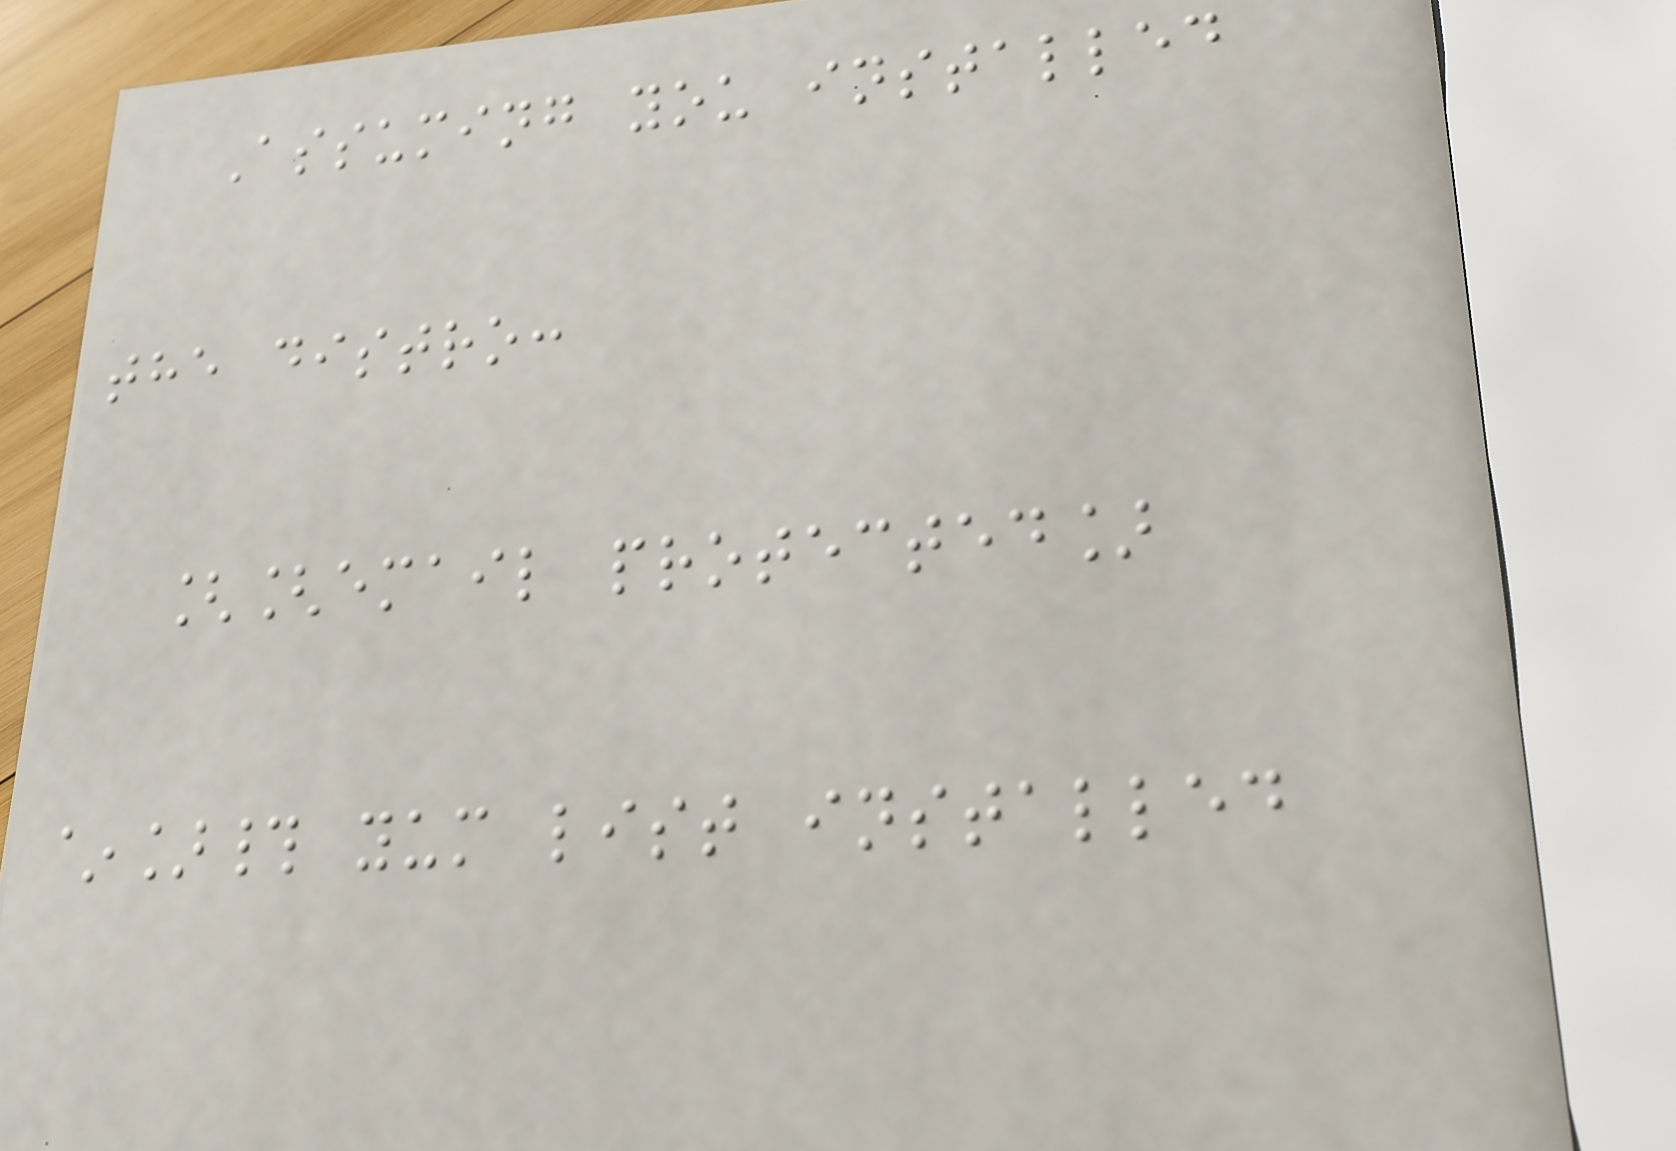Assuming you installed
the distro:
[[email protected]
~]# yum list installed
